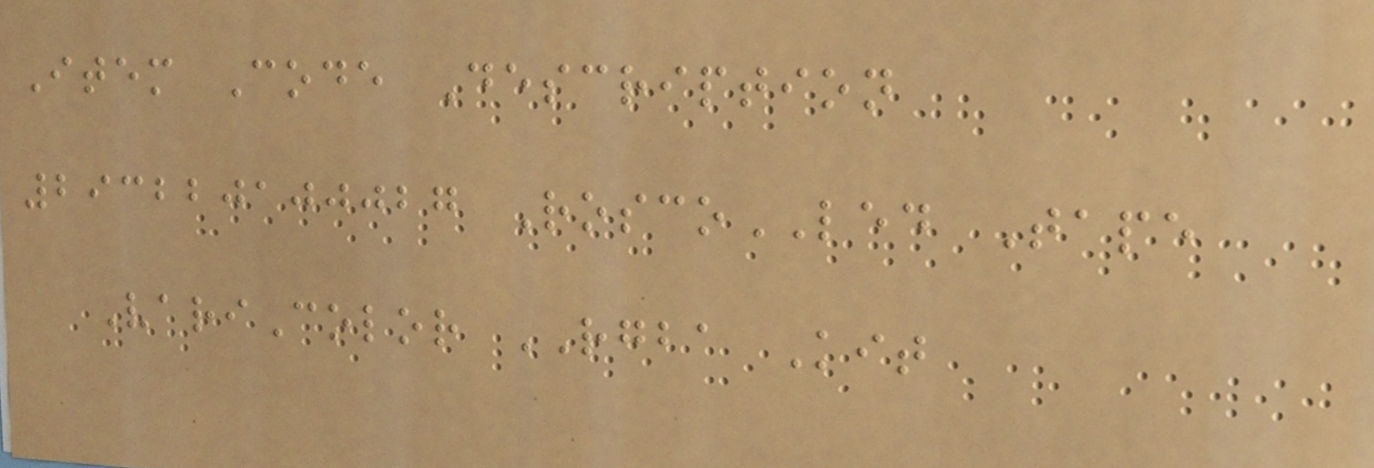Item Code Description
293220100027 RoscoLED Tape
VariColor RGBA Kit
